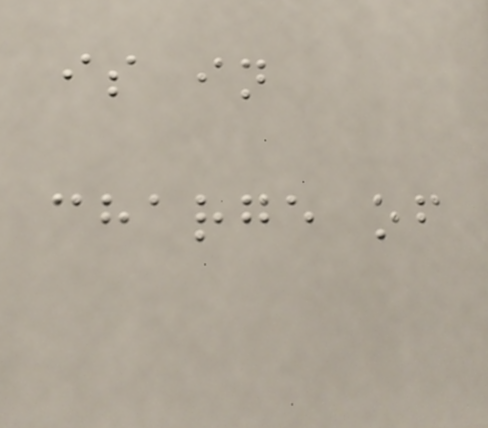is in
charge of
